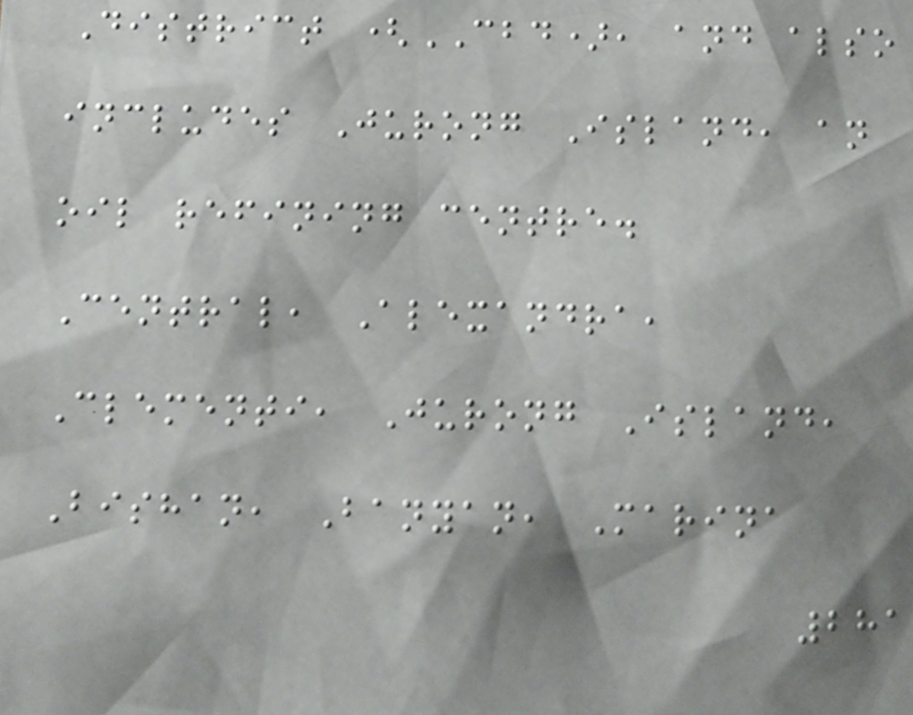District (CBD), and also
includes Jurong Island, an
oil refining centre.
Central, Alexandra,
Clementi, Jurong Island,
Bishan, Banyan, Marina
281
